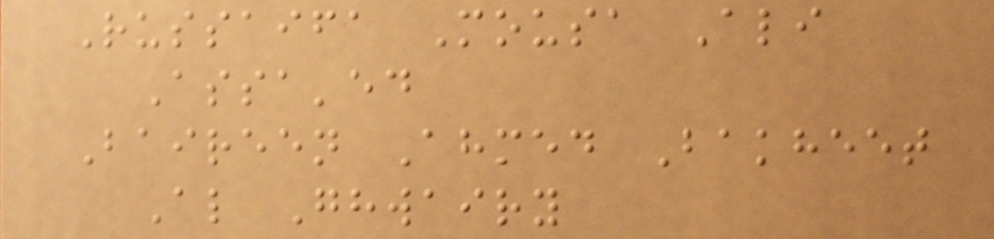Russaifa Mousa Ali
Assa'ed
Baireen Ahmed Bakheet
Al Ghwairy
